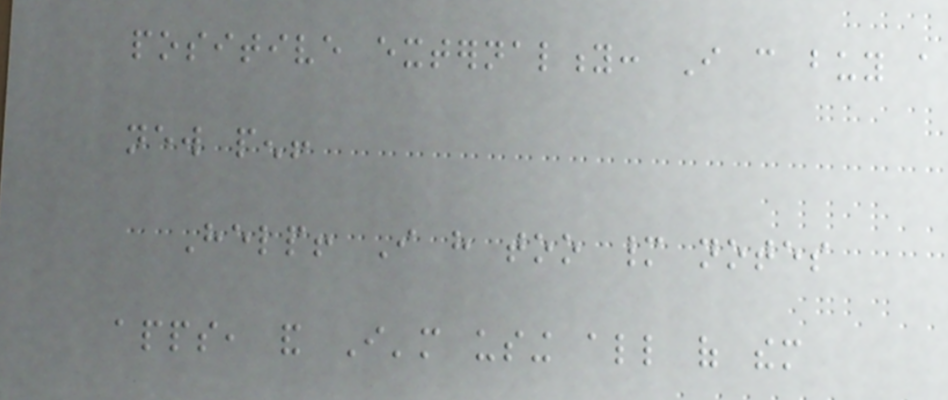positive externality: I can buy a
new pen!
Help! I have too many notes
apps, and I'm using all of them
